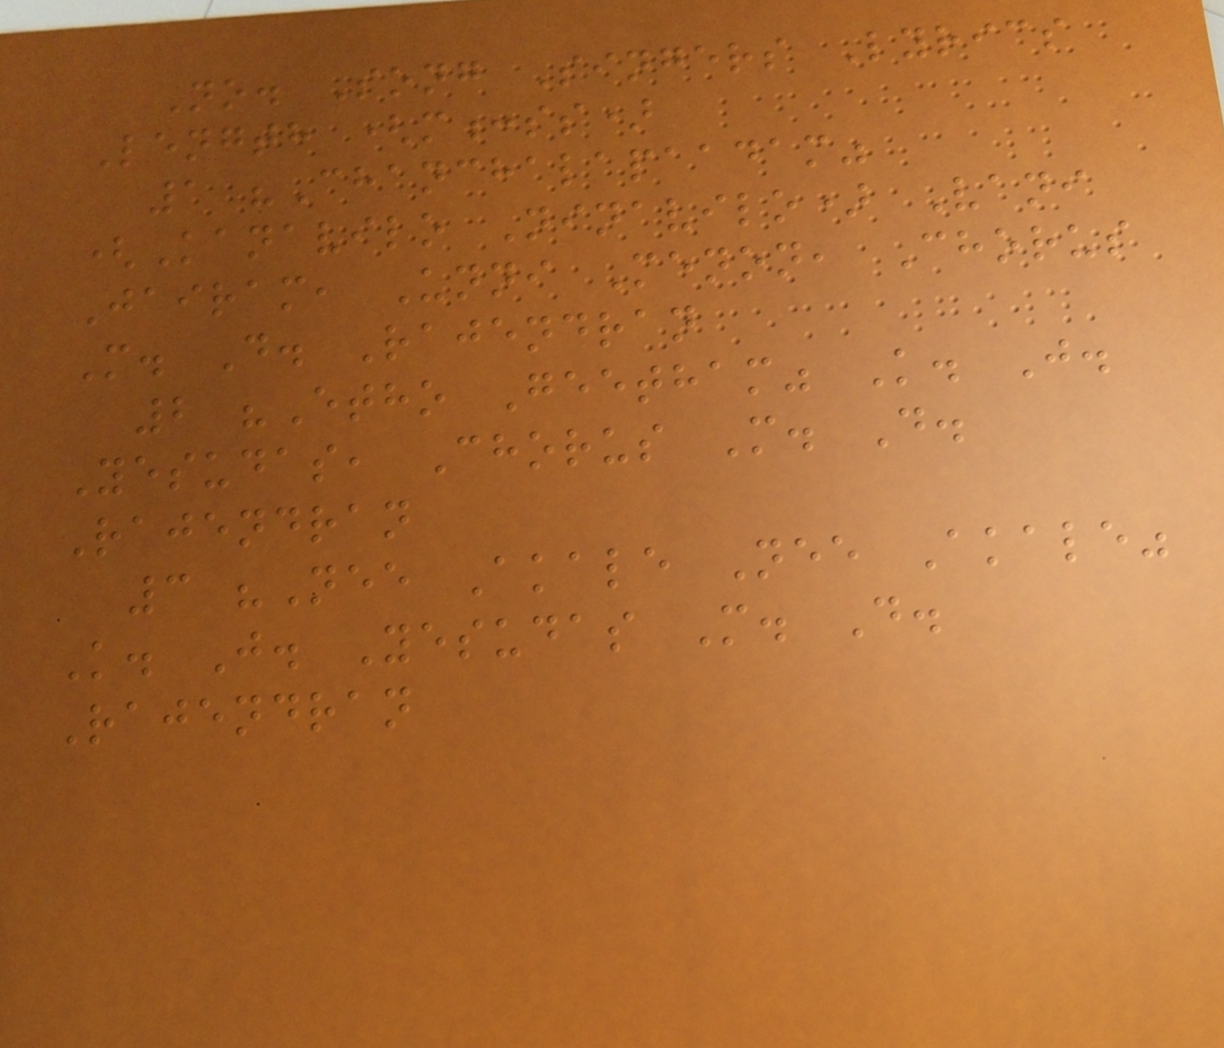No. Song Singers Lyrics
Length (m:ss)
1 "Chanchalapaadam"
(Kanavilo Ninavilo) Vani
Jairam, Unni Menon, Chorus
M. D. Rajendran
2 "Etho Geetham" K. J.
Yesudas, Chorus M. D.
Rajendran
3 "Nee Akale Nee Akale"
K. J. Yesudas M. D.
Rajendran
